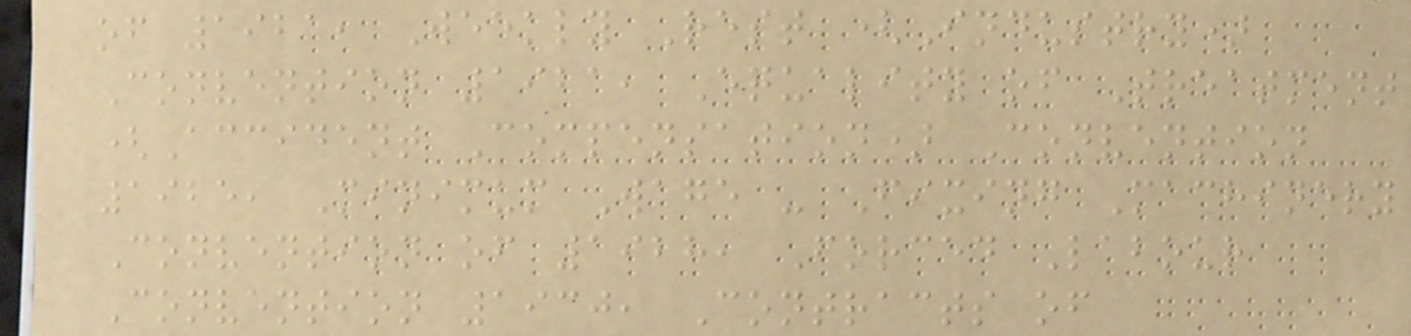of 1921, Weekly Rest (Industry)
Convention 1921, Equality of Treatment
(Accident Compensation) Convention
1925, Minimum Wage - Fixing Machinery
Convention of 1928, Forced Labour
Convention 1930, Contracts of
